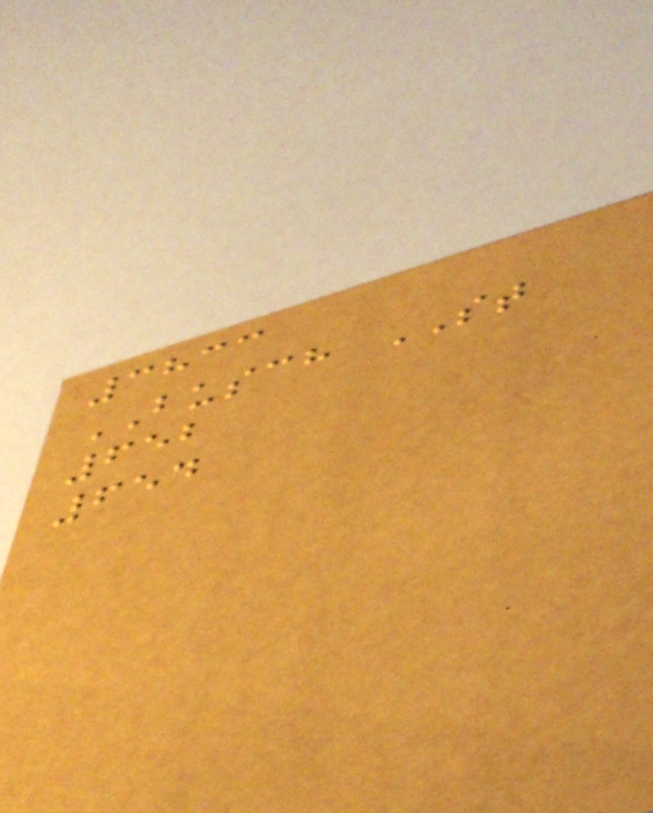3833
BUSCH ST
652
654
